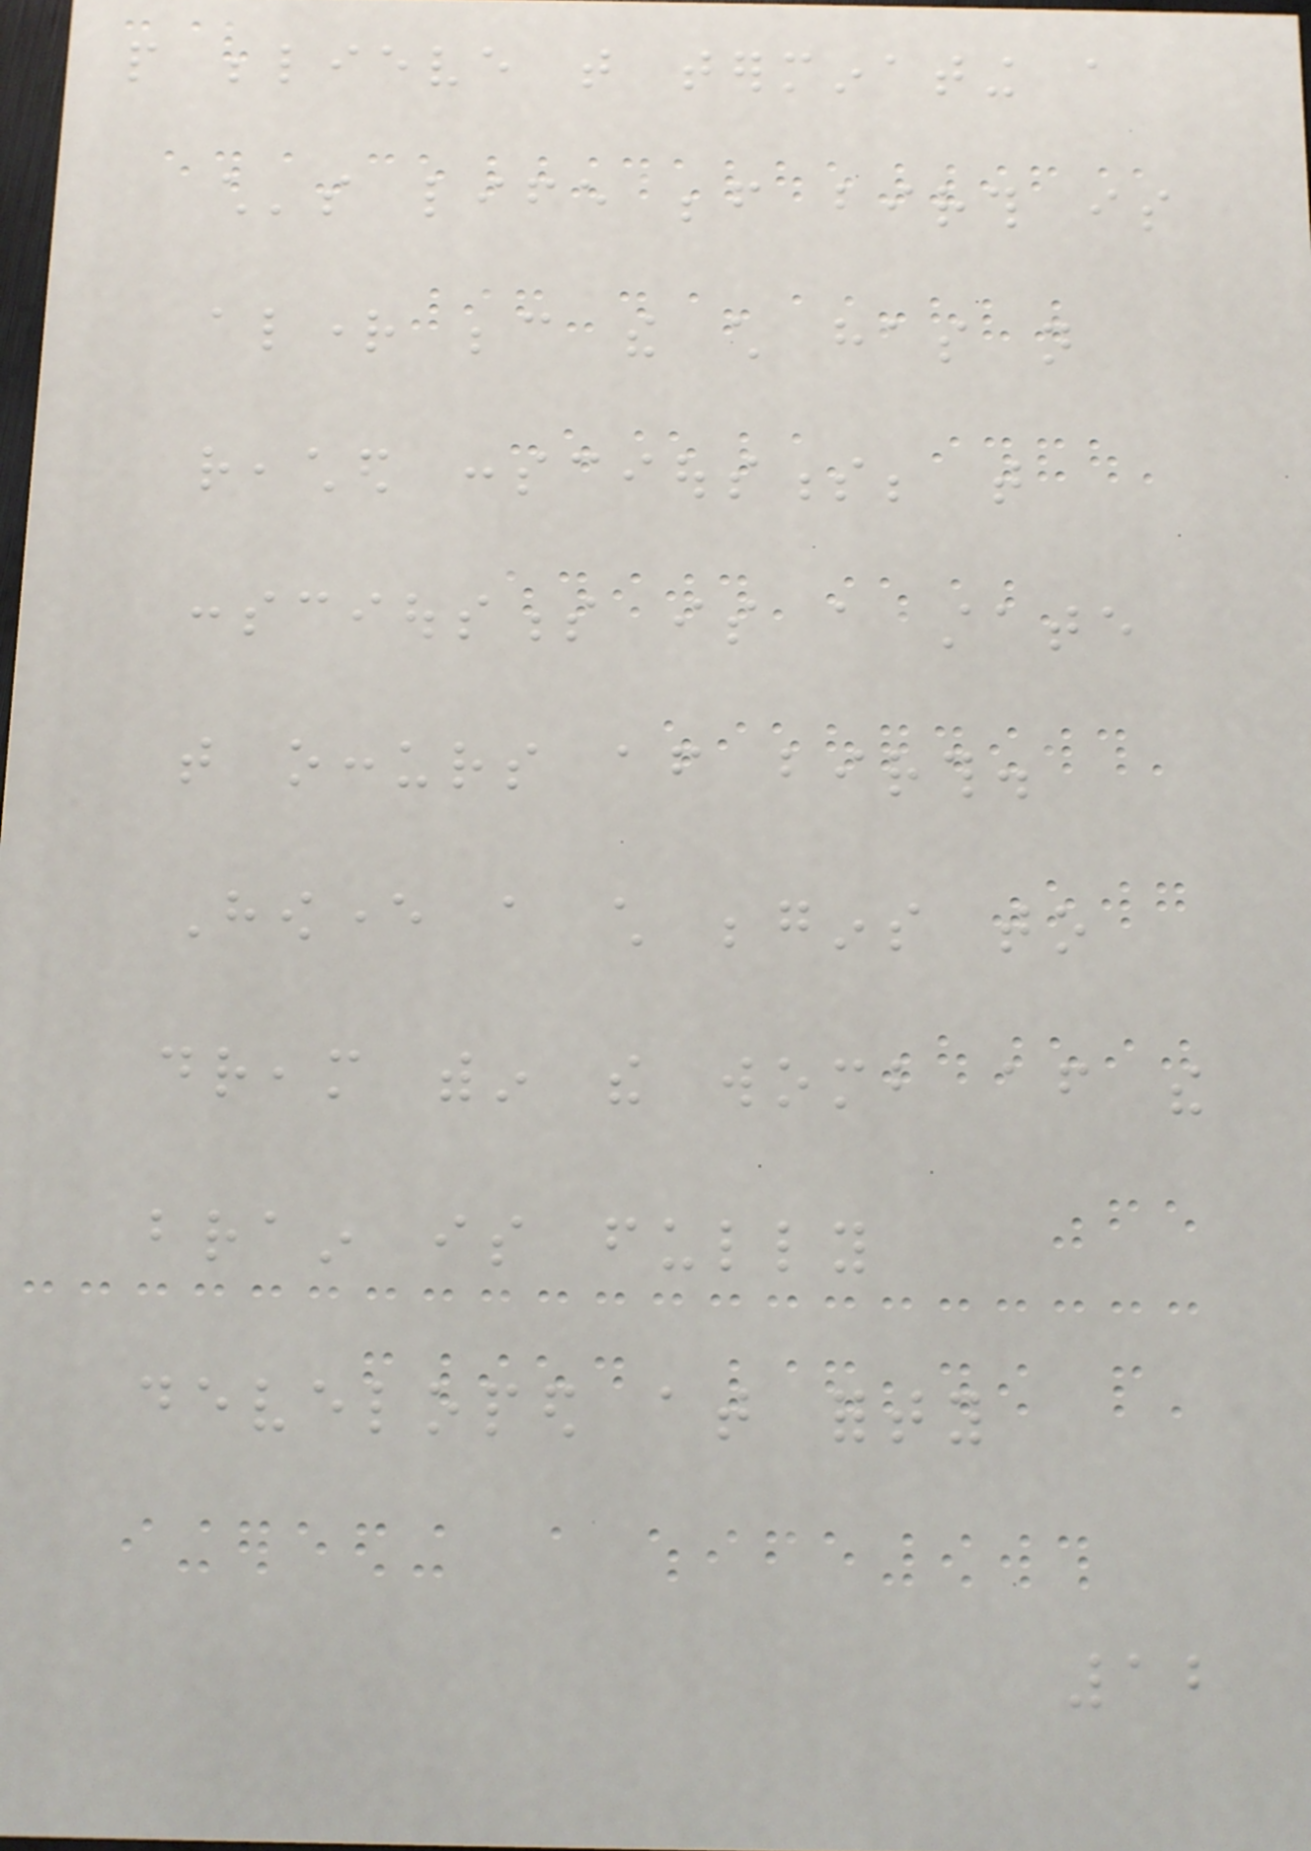people believe that terminating a
child's life before birth is
alright because the child has not
reached consciousness; that
consciousness is a state
that occurs after birth.
However a child begins to
dream within the womb after the
brain is fully
developed at forty
12
